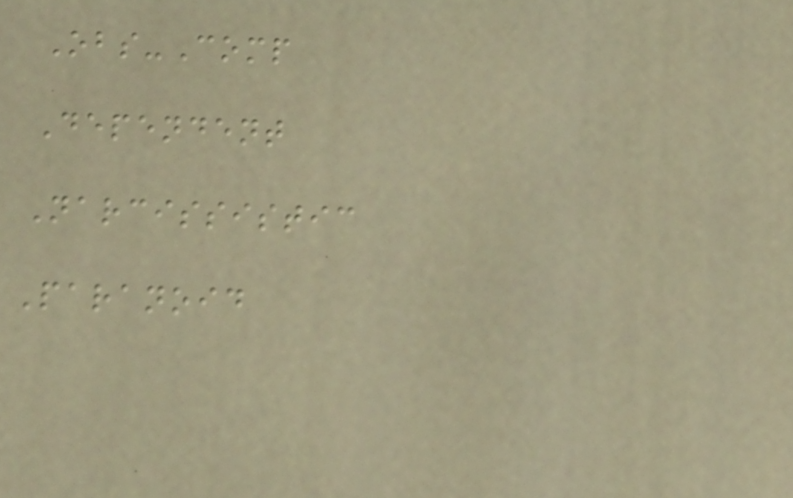Obs-Comp
Dependent
Narcissistic
Paranoid
